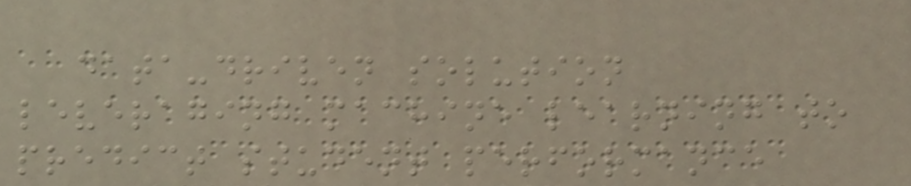data-driven solution
leveraging machine learning to
predict student performance
